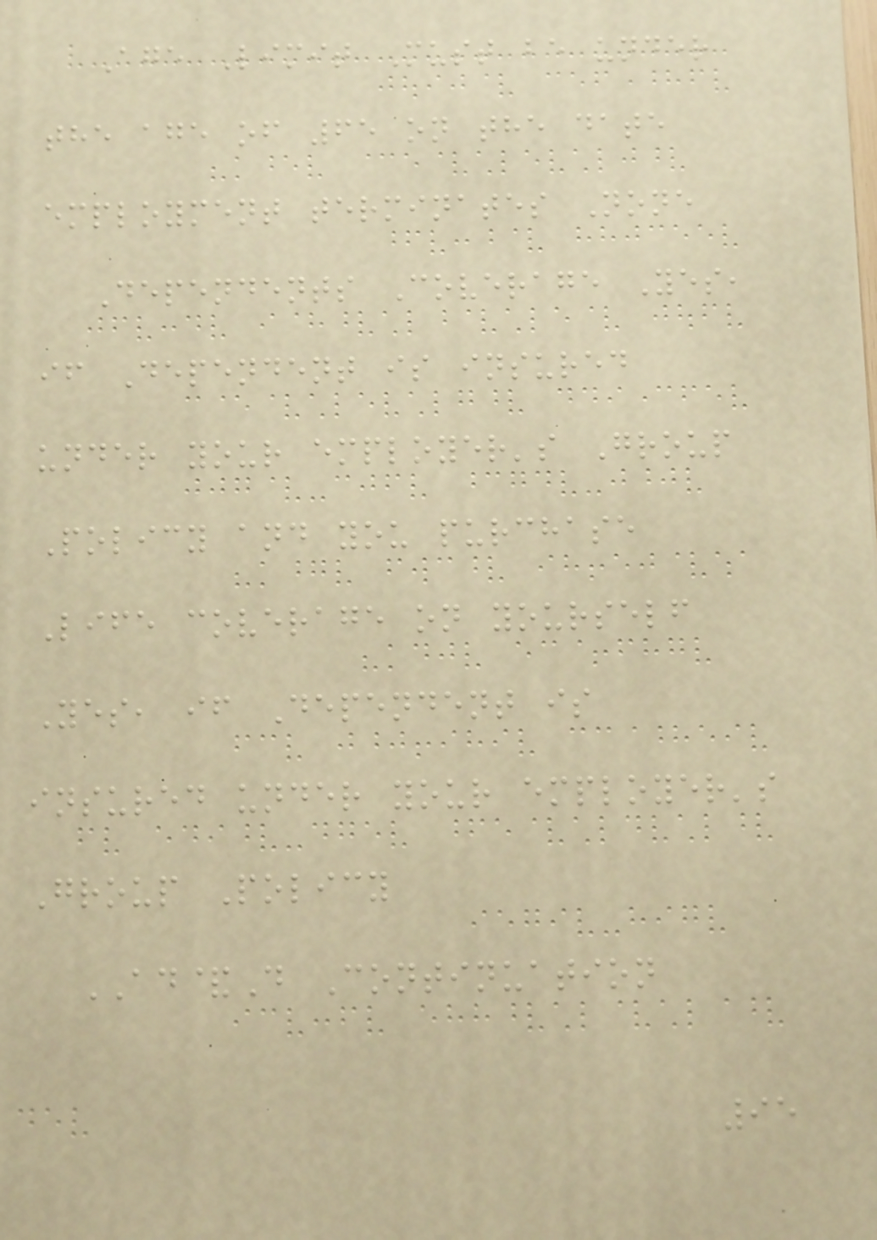Age Limit Must be under
the age of 65 on the date
employment terminates None
Dependents Coverage Yes,
if Dependent is insured
under your employer's Group
Policy and you purchase
Life coverage on yourself
Yes, if Dependent is
insured under your employer's
Group Policy
AD&D Continuation
95
